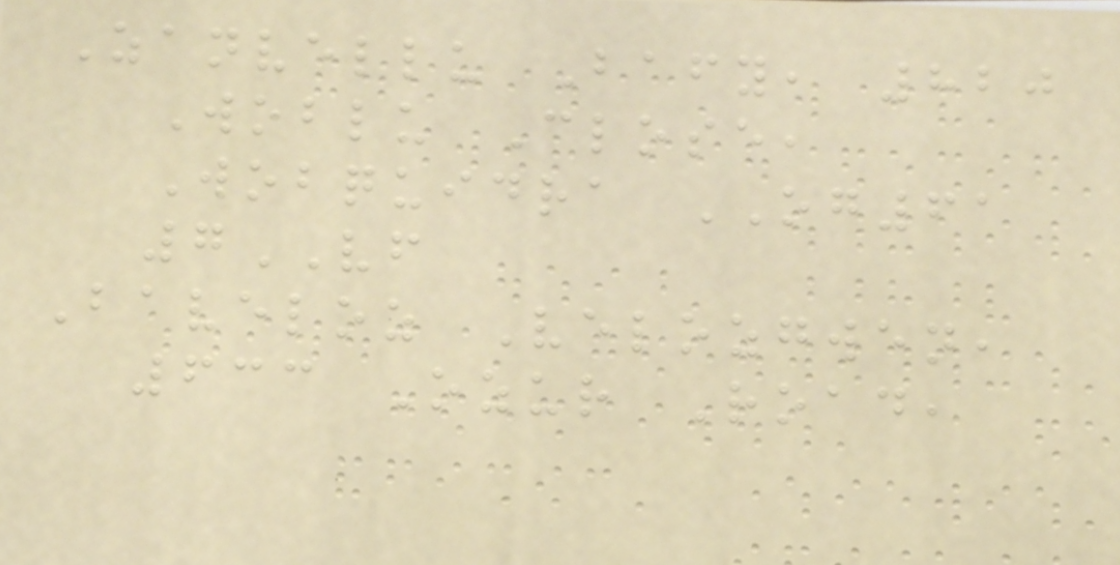Zanvellu Bafy, 820
Woblu Close,
Wobquidra OG61
7VF
Baveloz Velozgwen,
633 Ozur Road,
